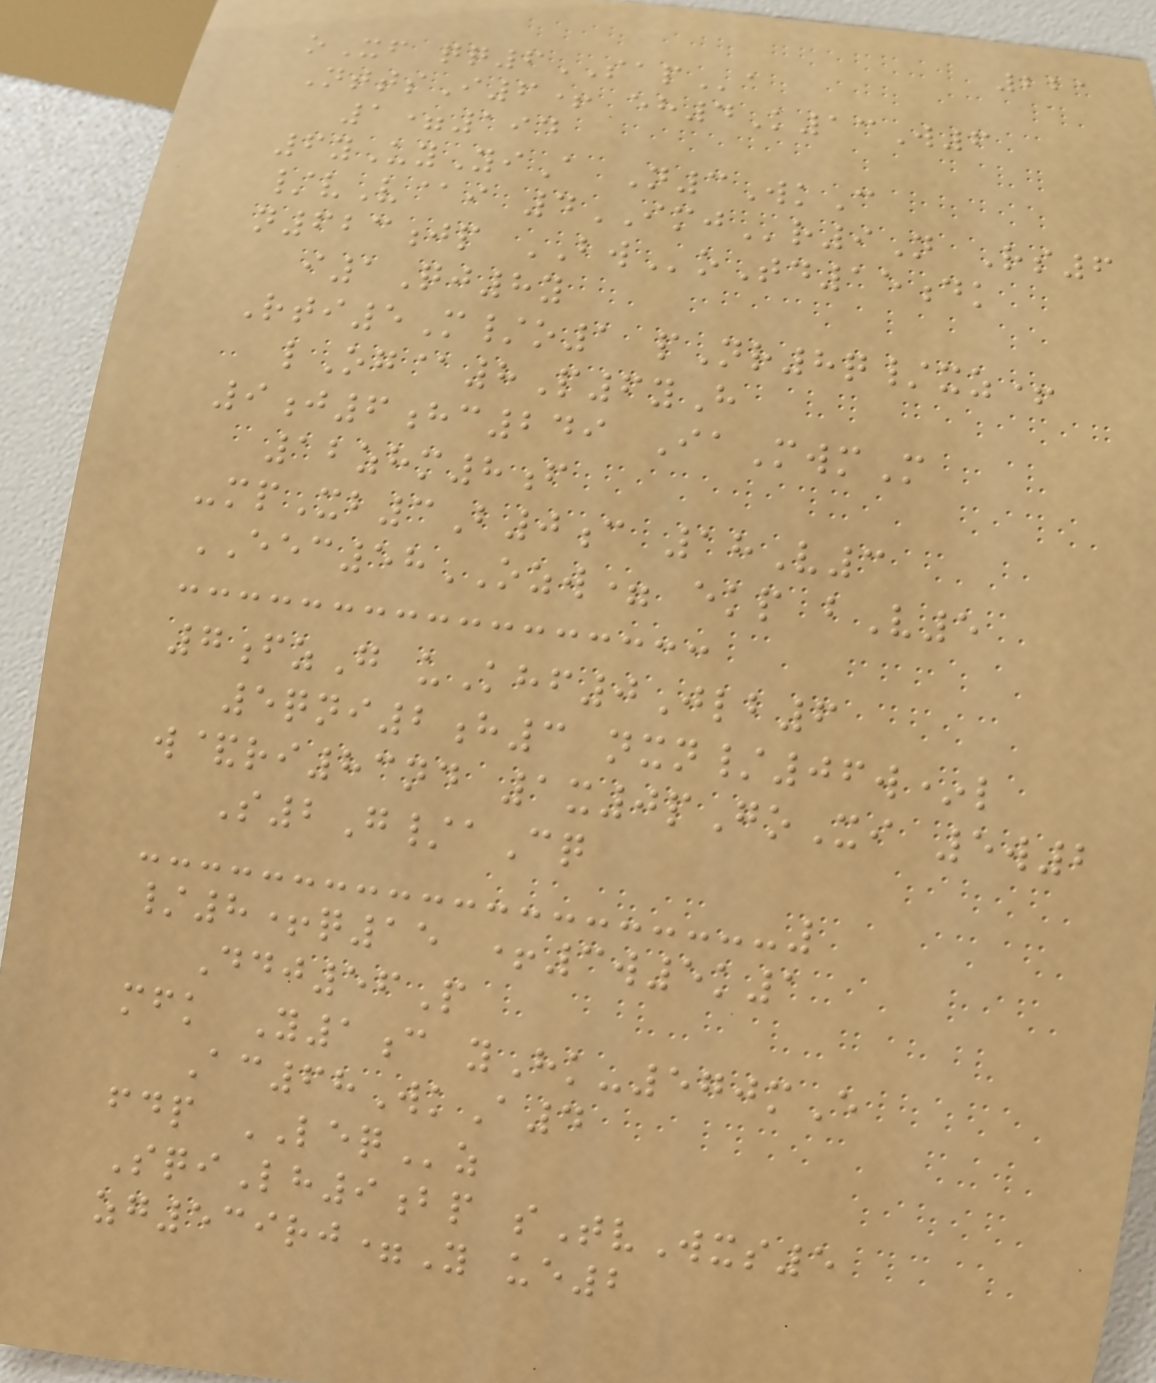221
oXf qq6SAPa
NttsI6+ eh4K13W6
1=194
6yUyYiA N3WkC
/vV@i 4IMJr9N Rs6
n623jp BWoTd15dk
i1Qj8y
Rti5M/o1 pNr8q/xz+
lOg@8P6yH
9j6hc249 IaMwmM
12zhm8f
-mpXb3B0c 18V3
EEC58OZW= ekp bV5
7fzG uKhf0Jlb6
5qni2h3 nxn/06w*l
w&ri83nd 1x0pGoXi 5w2
S2G/aCq
/8+q15 +3w5k1
Ddj56P
mfk Y1c yHk-570mE
Ac68WkA4
fdp LEQz
SqiLh9bp sTvWxs5
zg539rj=Y ue2
